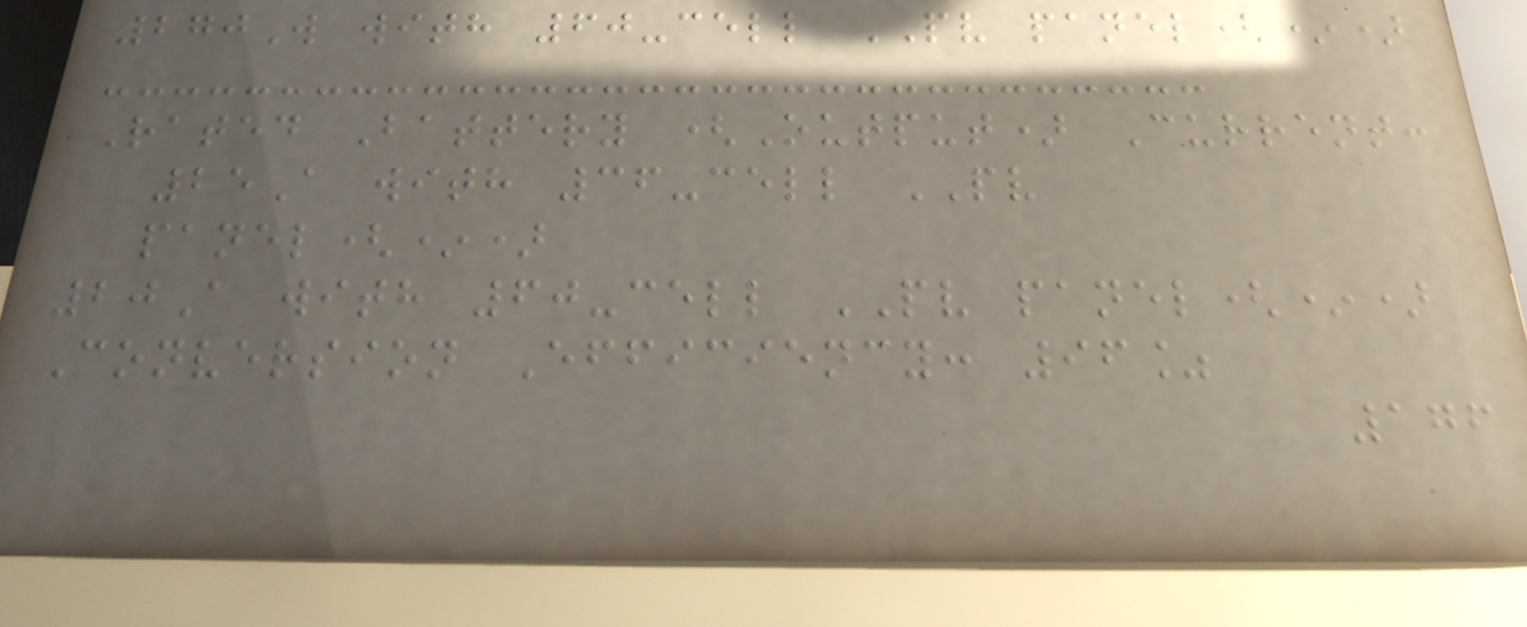270W with 60-cell PV panel(*)
Rated Battery (Output) Current:
25A with 36-cell PV
panel(*)
20A with 60-cell PV panel(*)
Conversion Efficiency: 96%
176
